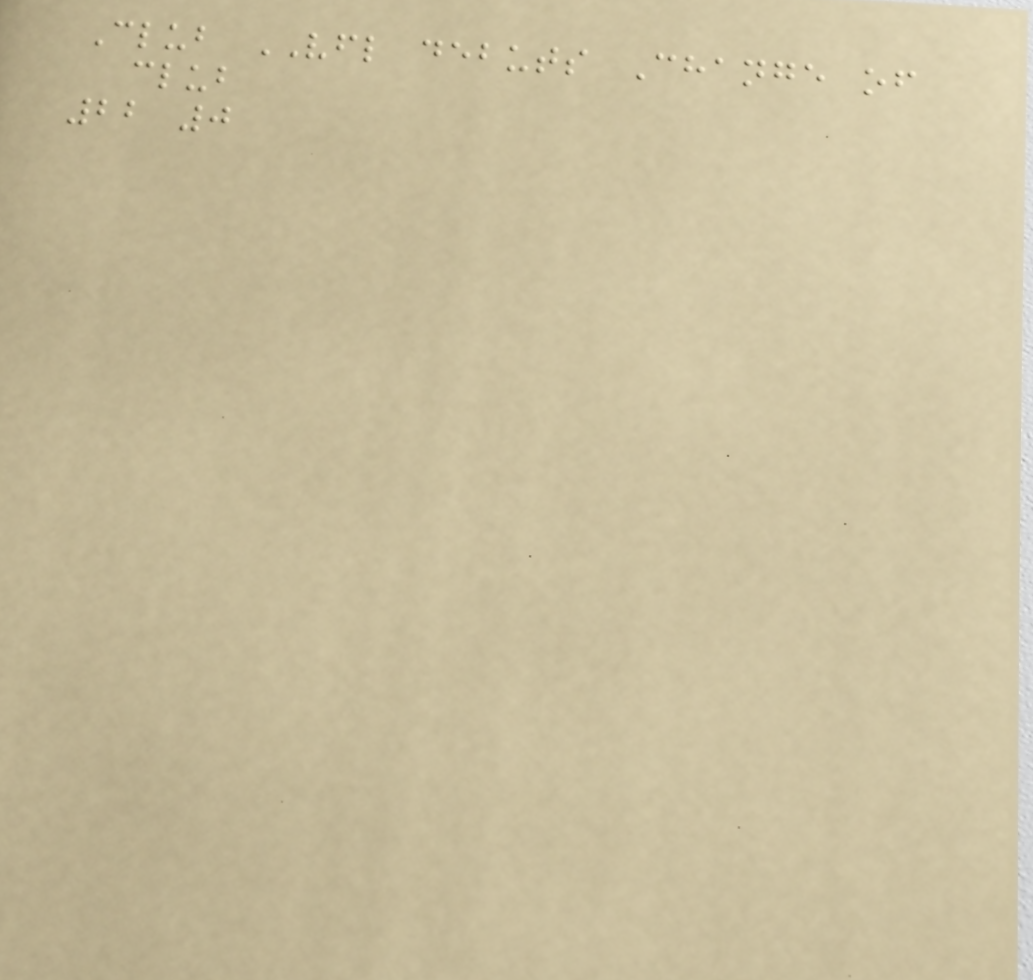Club VFL debuts Change of
club
22 0
